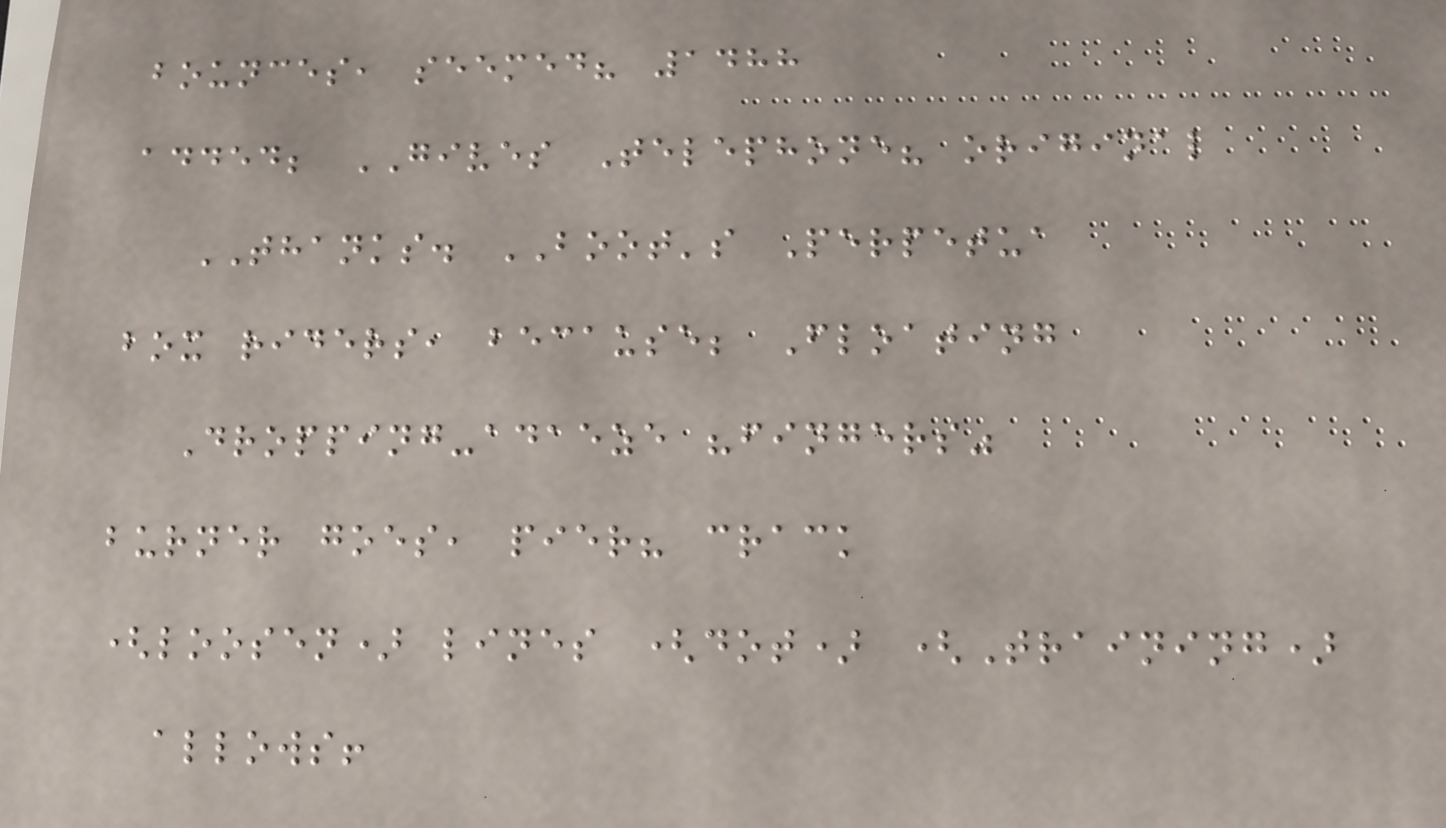bounces, seemed? 1488
added; GIVES Telephone? original
THANKS. BOOT's Perpetua
box riders, because; Floating
Dropping-adaeze "fingers"
burner goes, pier? crack
(loosen) lines (dot) (Training)
allows!
